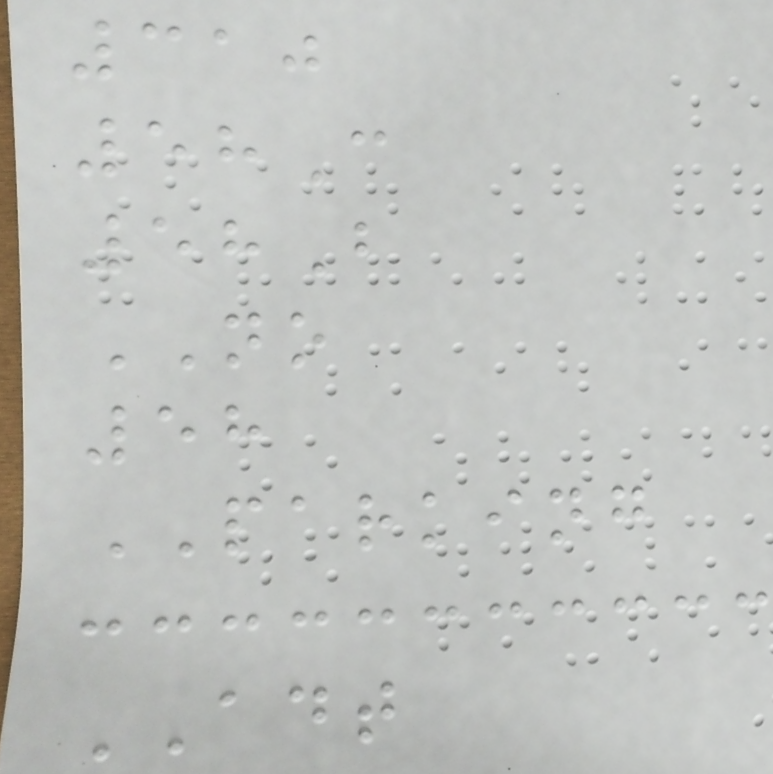310
58C
58B
NO
58
PARKING
ADT
